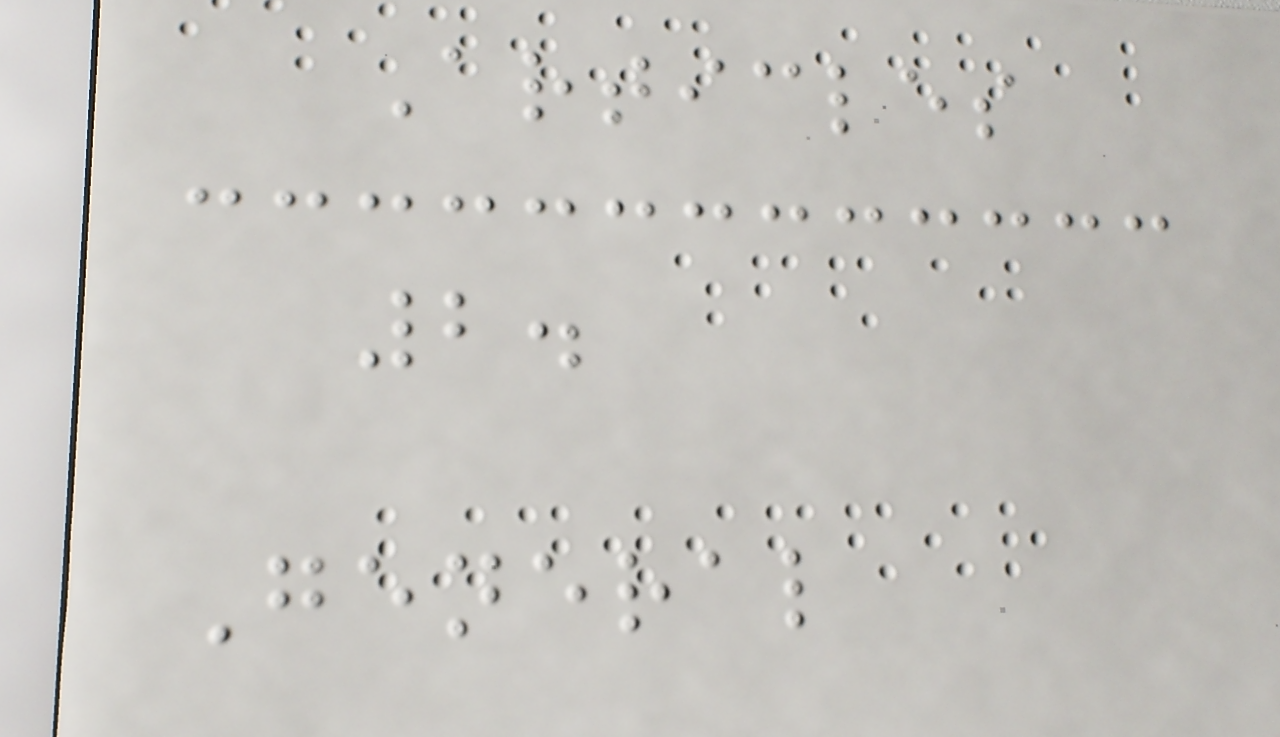Articles
2.
General
